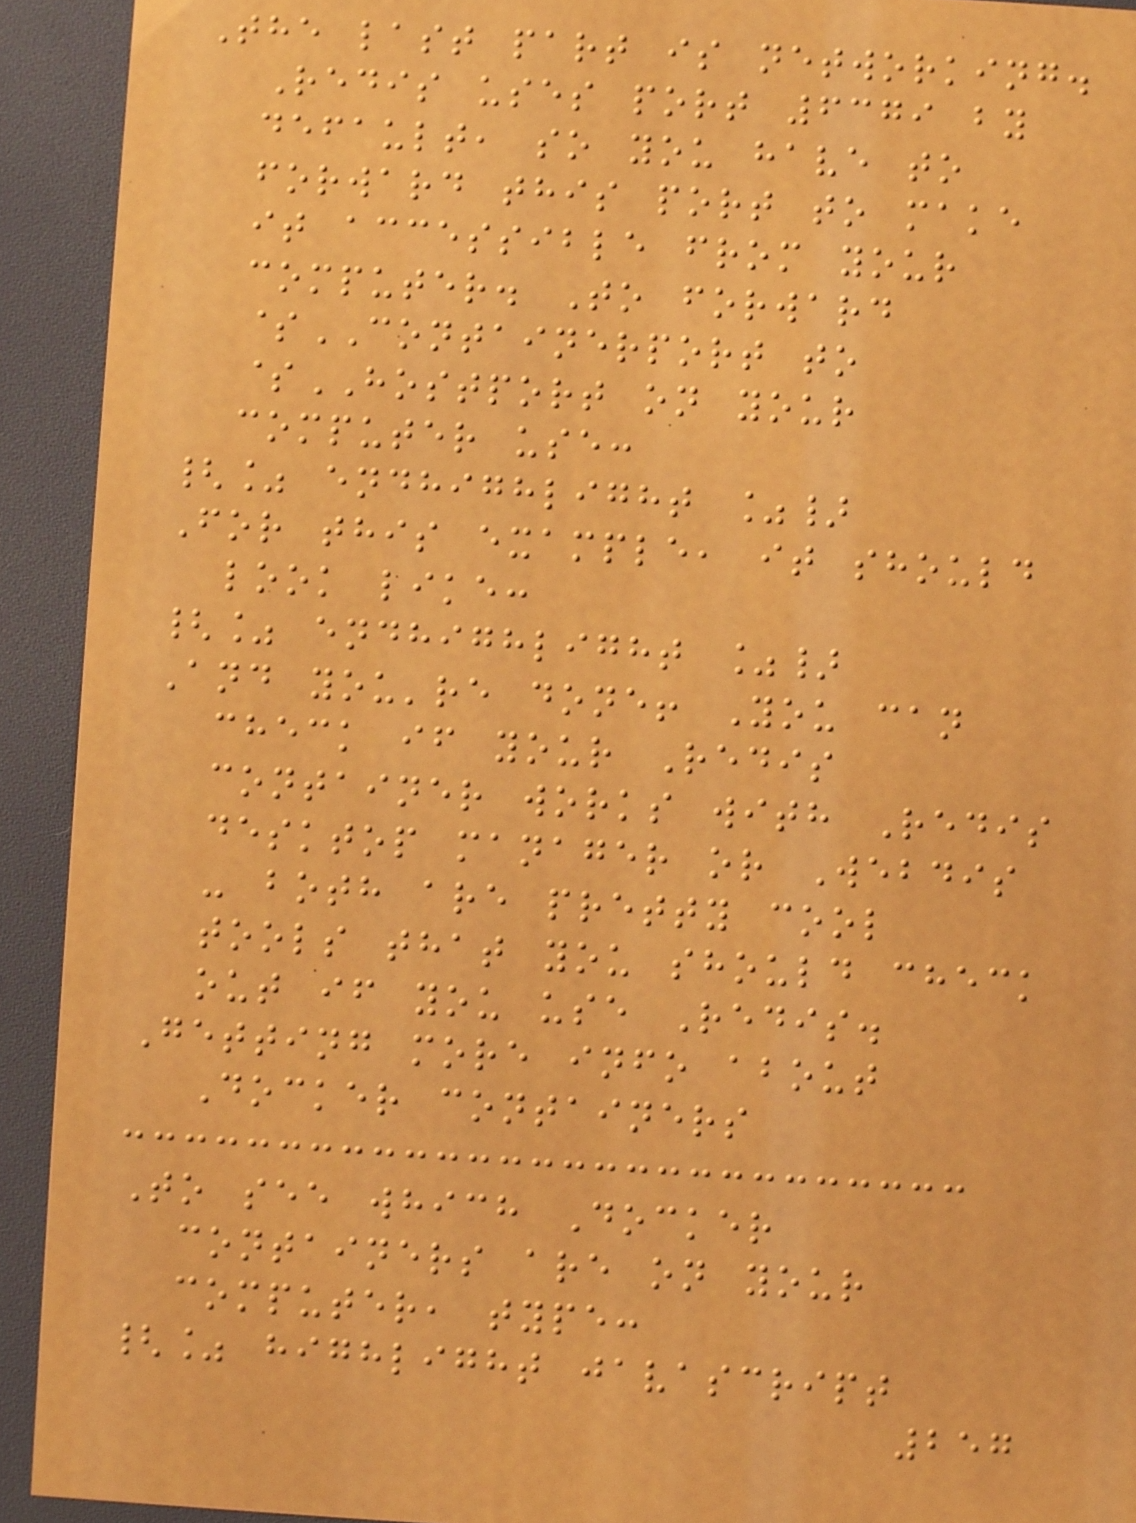The last part is networking.
Redis uses port 6379 by
default, so you have to
forward this port to make
it accessible from your
computer. To forward
$CONTAINERPORT to
$HOSTPORT on your
computer use:
{% endhighlight %}
For this example, it should
look like:
{% endhighlight %}
And you're done! You can
check if your Redis
container works with Redis
desktop manager or Webdis
- both are pretty cool
tools that you should check
out if you use Redis.
Getting more info about
Docker containers
To see which Docker
containers are on your
computer, type:
{% highlight javascript
257
